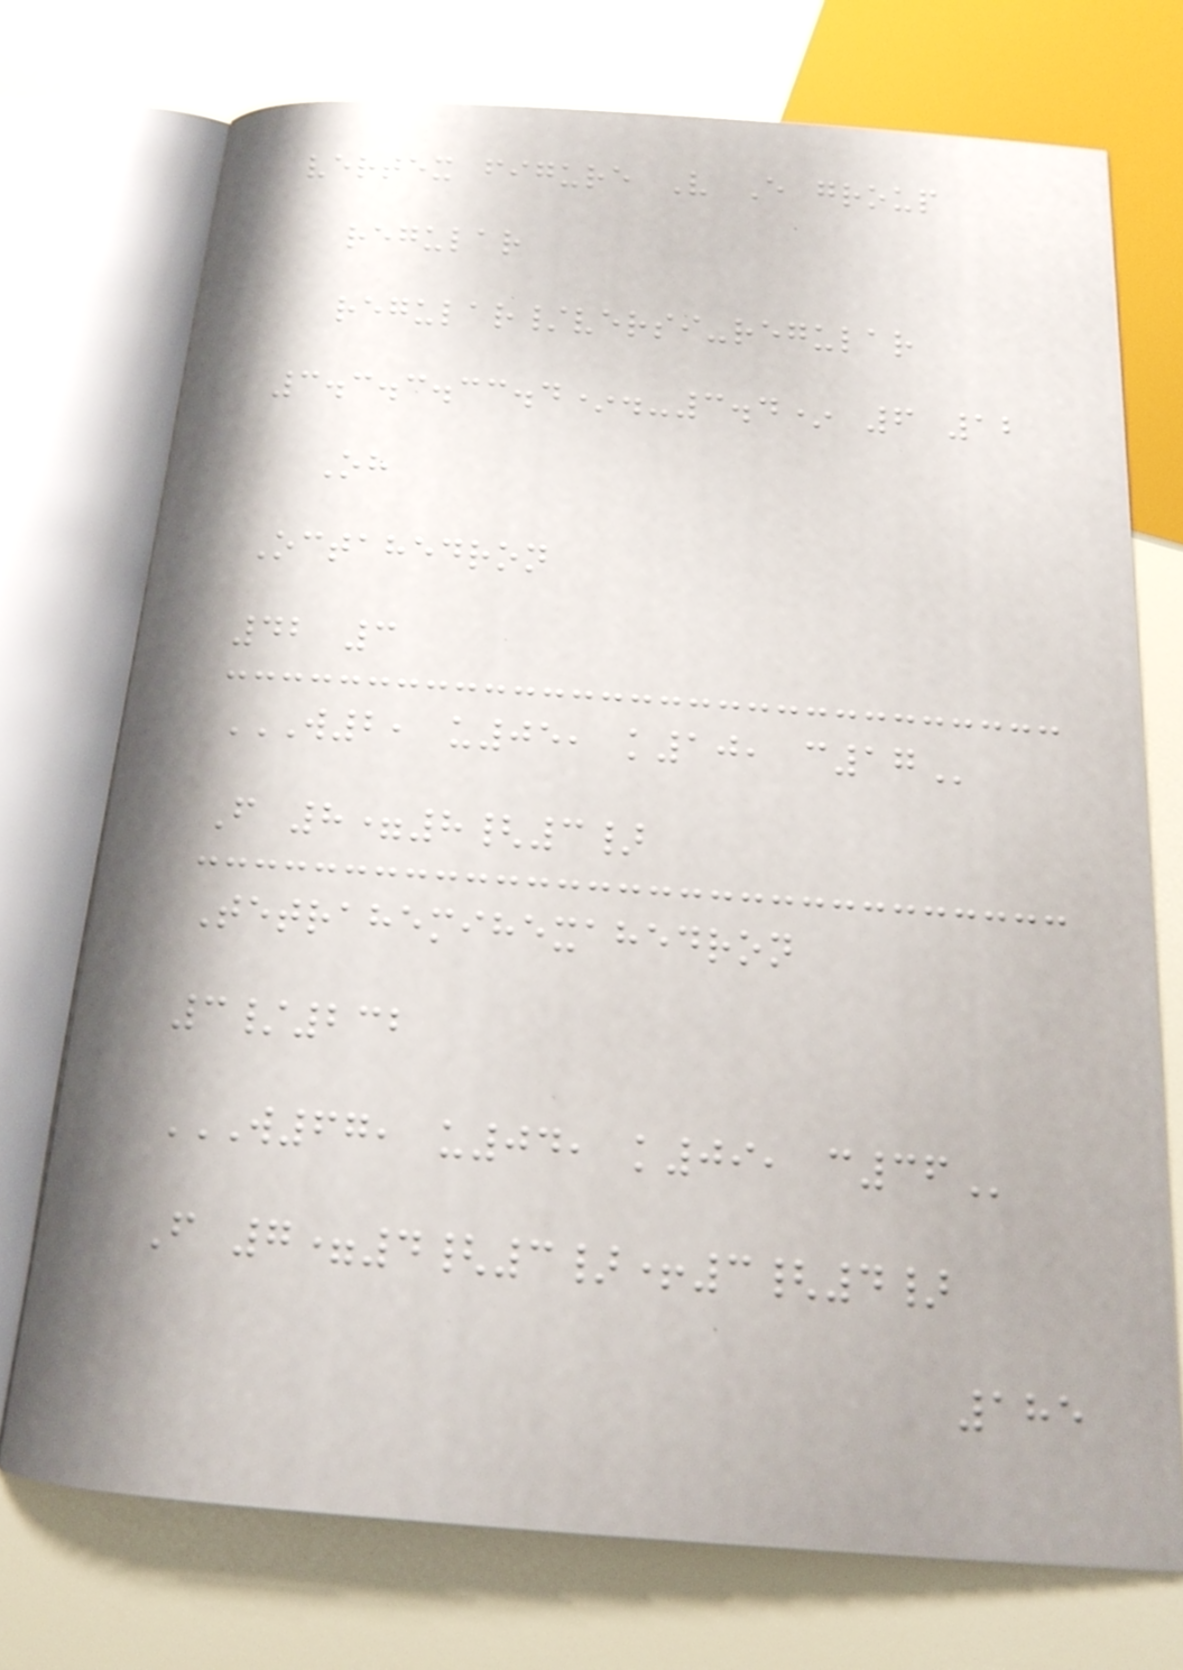vertex figure V E group
regular
regular/versi-regular
3.3.3.33.4*.-3.4* 6 12
Oh
Octahedron
42 3
W2, U05, K10, C17
F 8=8{3}
Tetrahemihexahedron
3/232
W67, U04, K09, C36
F 7=4{3}+3{4}
185
